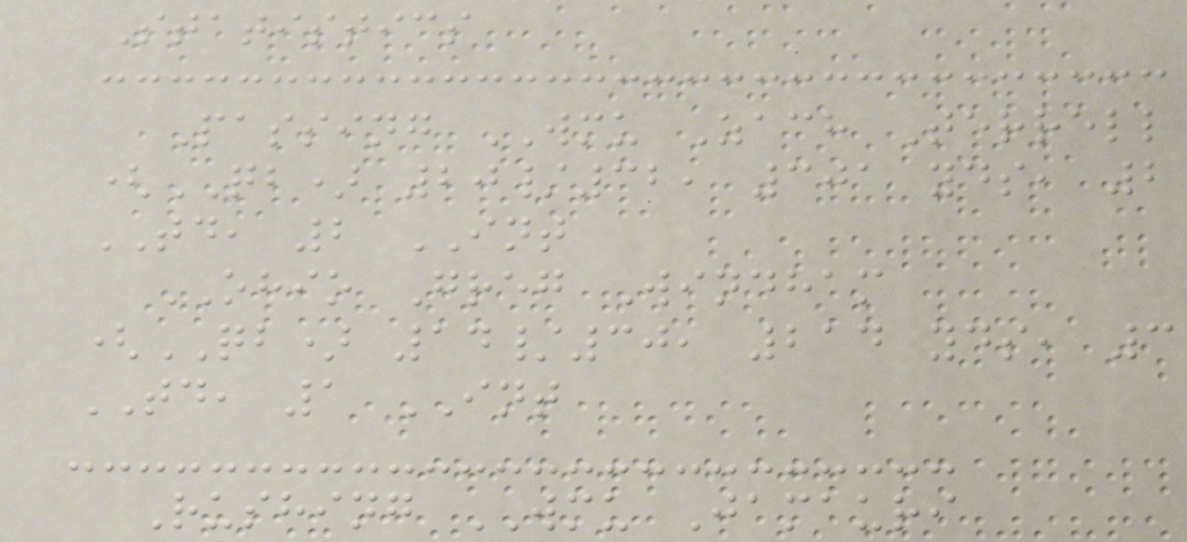Statistics
Passing WMU Zach Terrell
(QB) 20/32, 301 yds, 2
TD, 2 INT
OHIO Greg Windham
(QB) 14/30, 214 yds, 3
TD, 1 INT
Rushing WMU Jamauri
